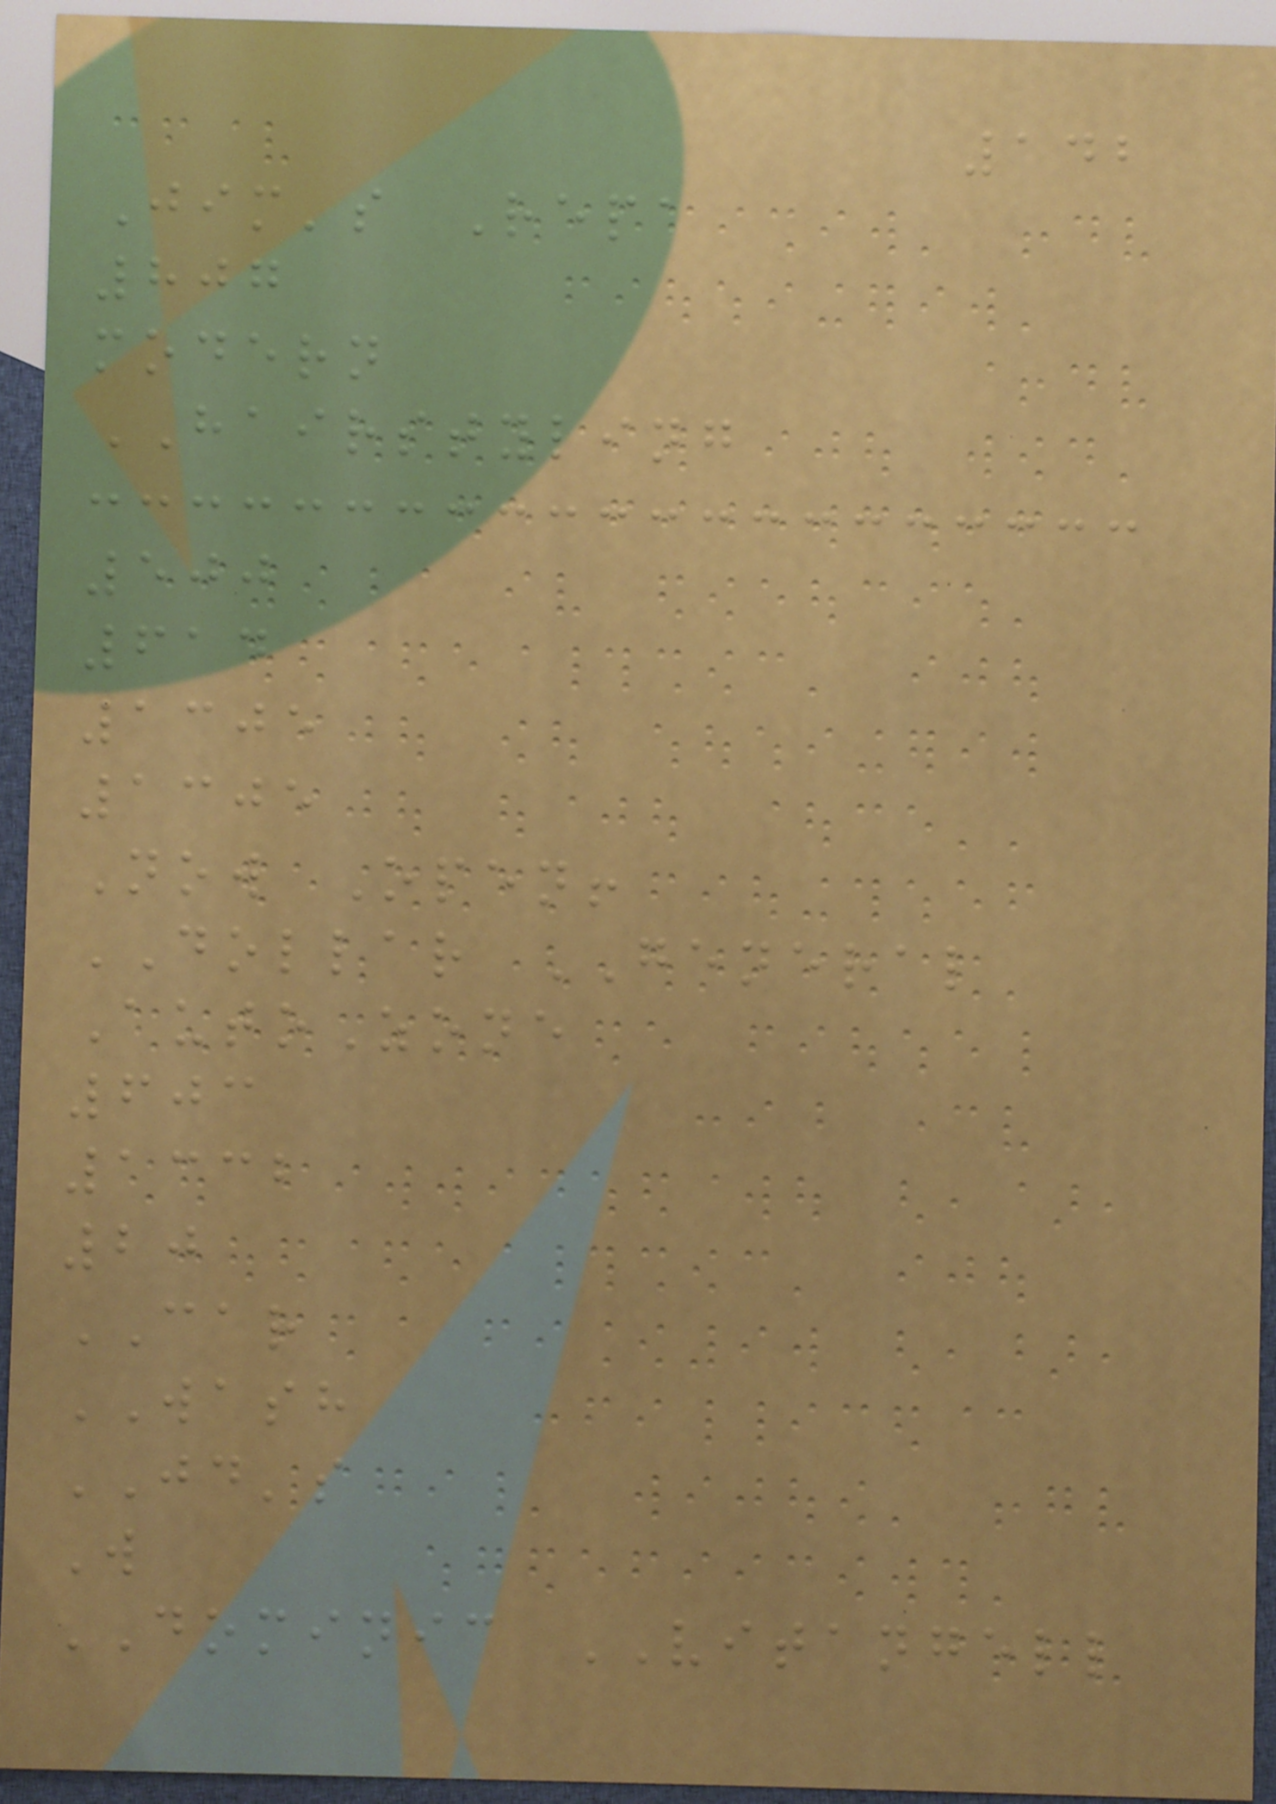142
Jim's Repa
807
modern
HAIRSTYLING
500
614
1305
1305
Now Open!
DOLLAR GENERAL
AutoZone
603
1332
20
CAR
WASH
JD's
W
DOMINIC VITANGELL
